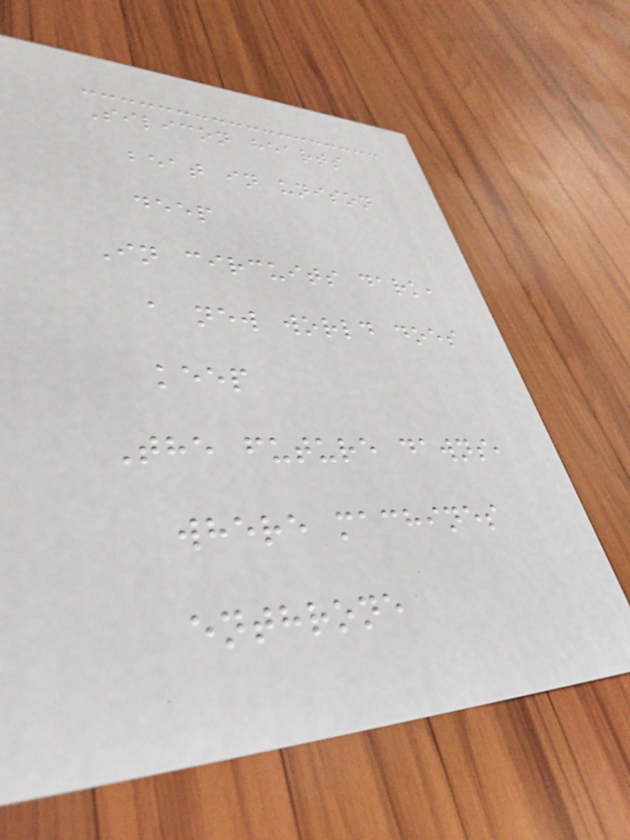Silicon hearts
beat in unison
deep
In circuits dark,
a new world does
keep
The future dawns,
where machines
enthrone
